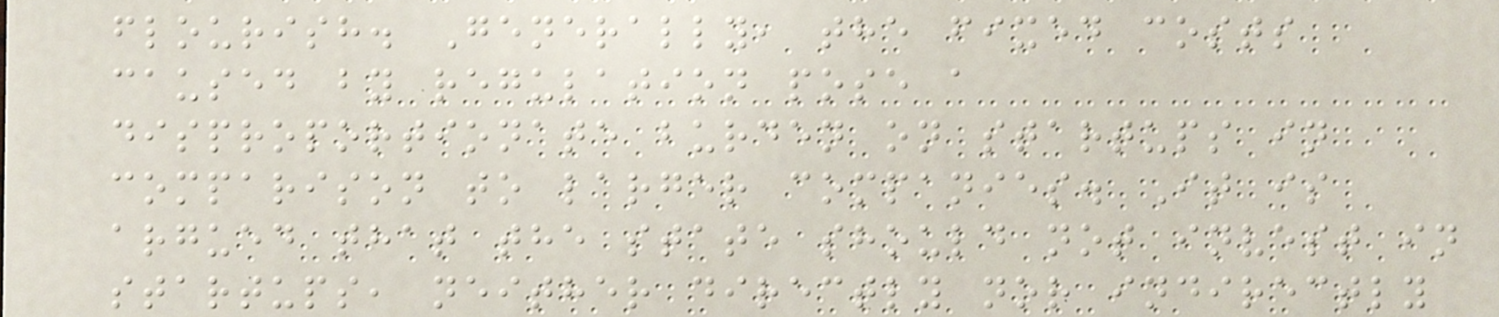flourish. Generally, the fixed costs
caused by regulation pose a
disproportionate burden on startups in
comparison to larger companies. It is
argued that the state should not invest in
startups, neither directly nor indirectly
